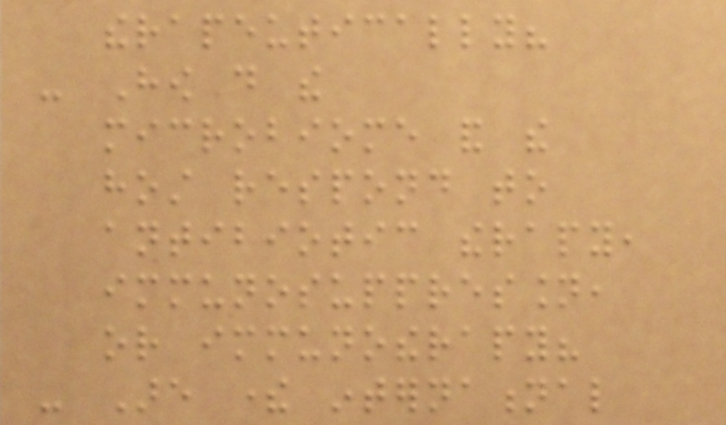therapeutically?
- How do the
microbiome and the
host respond to
antibiotic therapy,
immunosuppression,
or immunotherapy?
- Are there international
